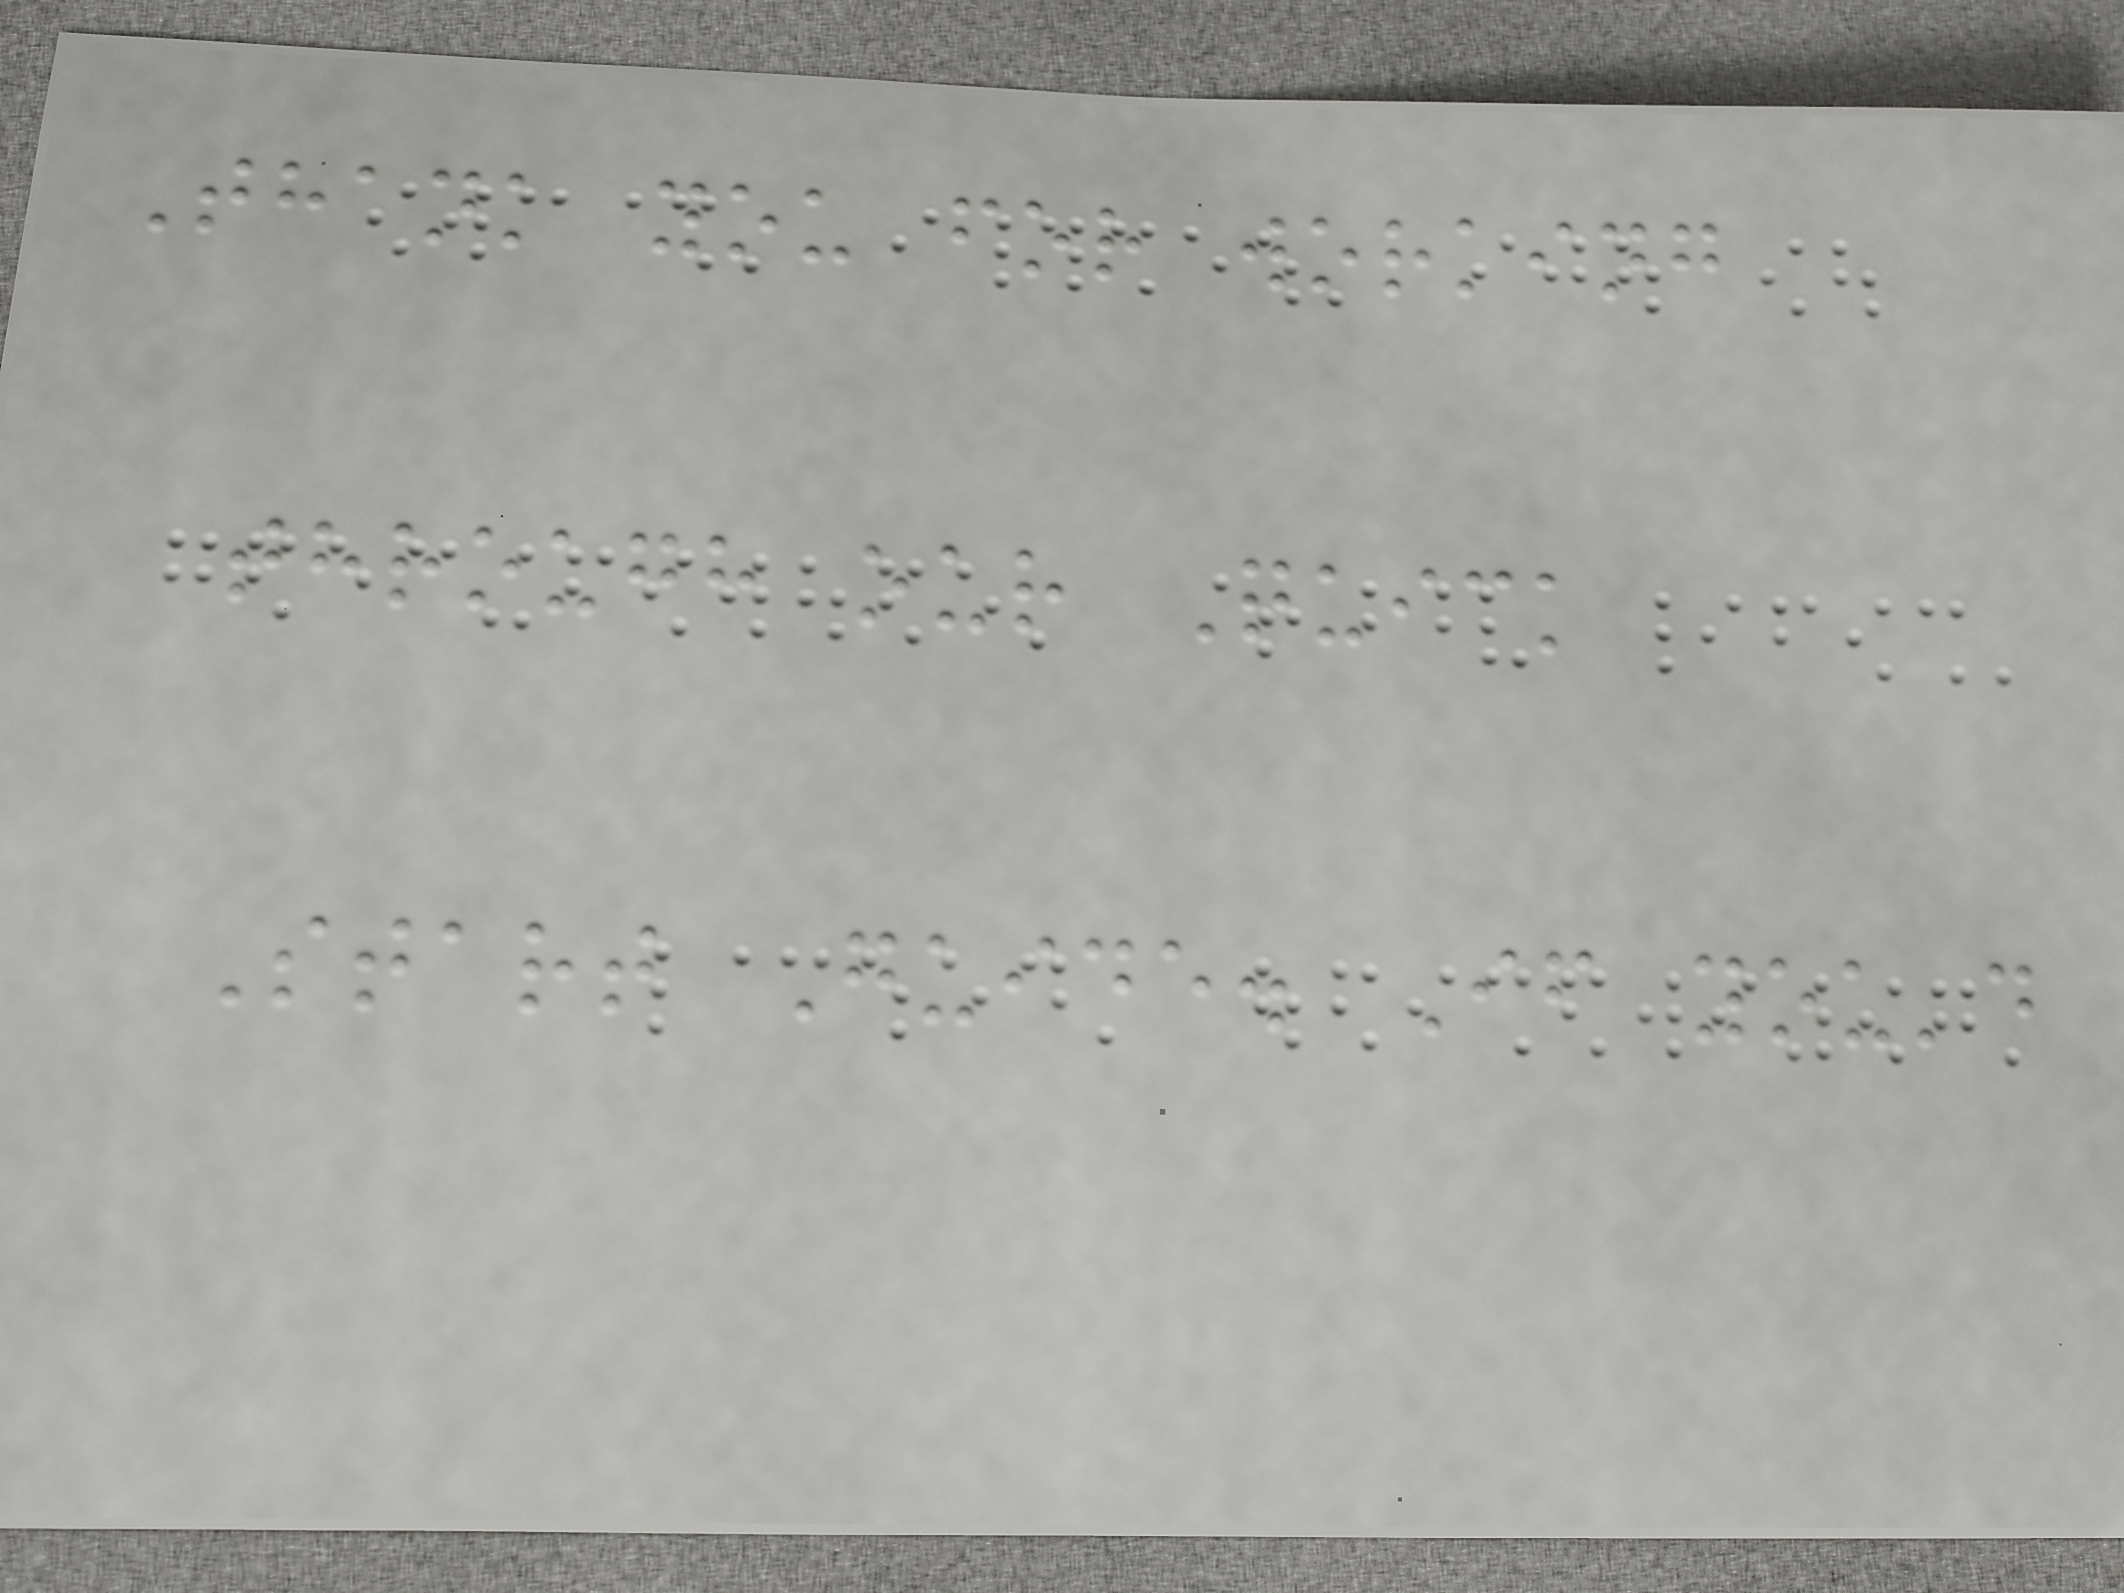Thank you for working
through our Quick
Start Guide. If you'd
